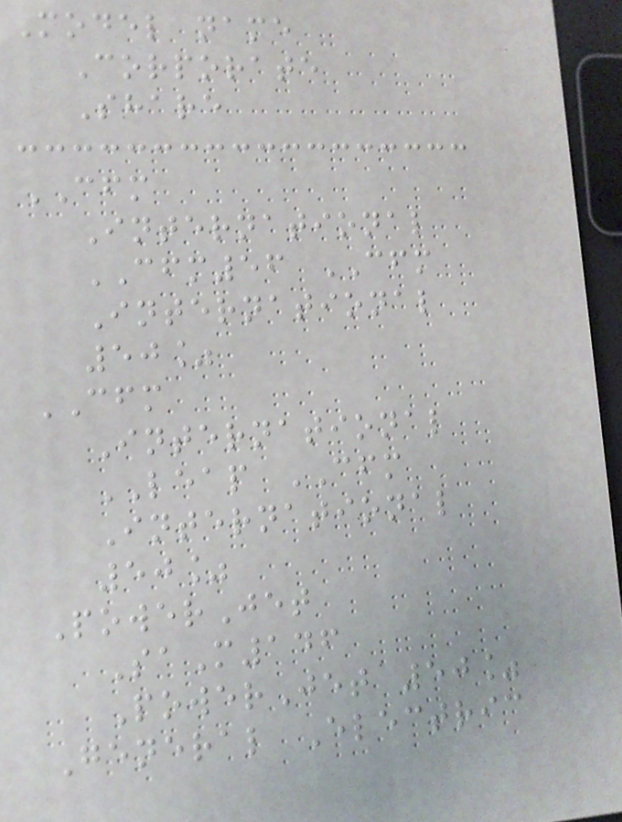Model name
Corporate
Share
CFM
International
CFM56 CFM
International
50%
CFM
International
LEAP CFM
International
50%
PowerJet
SaM146
PowerJet 50%
General Electric
